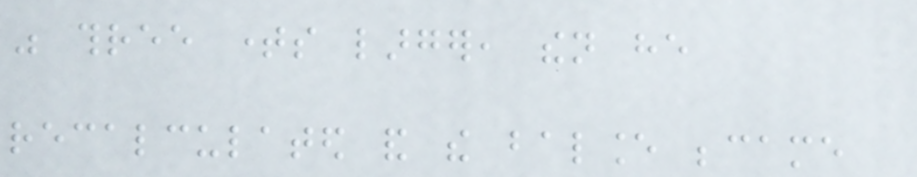was three times larger, then he
recalculated and the balance became
